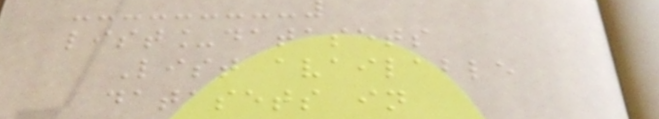list_datasets
List available
datasets in
